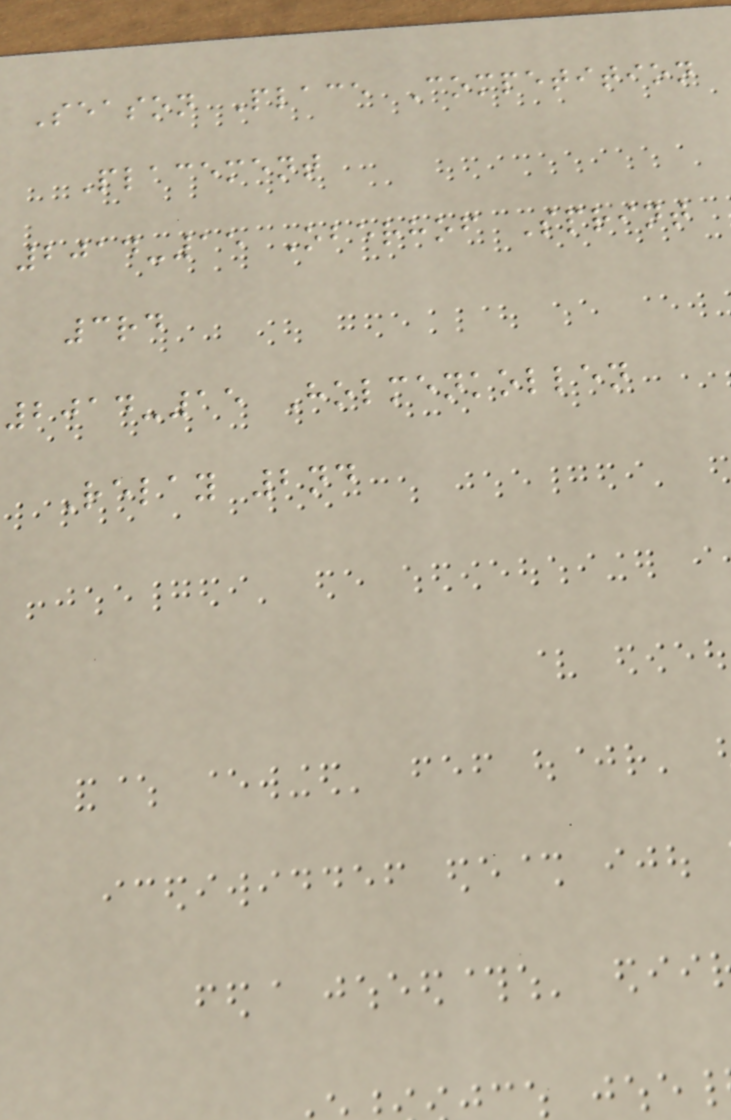Season Place Competition
Placement
2014-15 Oberhof Sprint
3rd
2014-15 Holmenkollen
Relay 2nd
